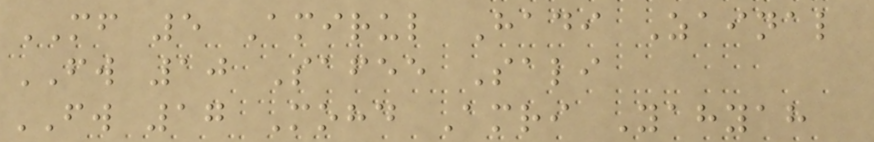MF 5 Amirul Hadi Zainal
FW 10 Safee Sali
FW 17 Mohd Amri Yahyah
